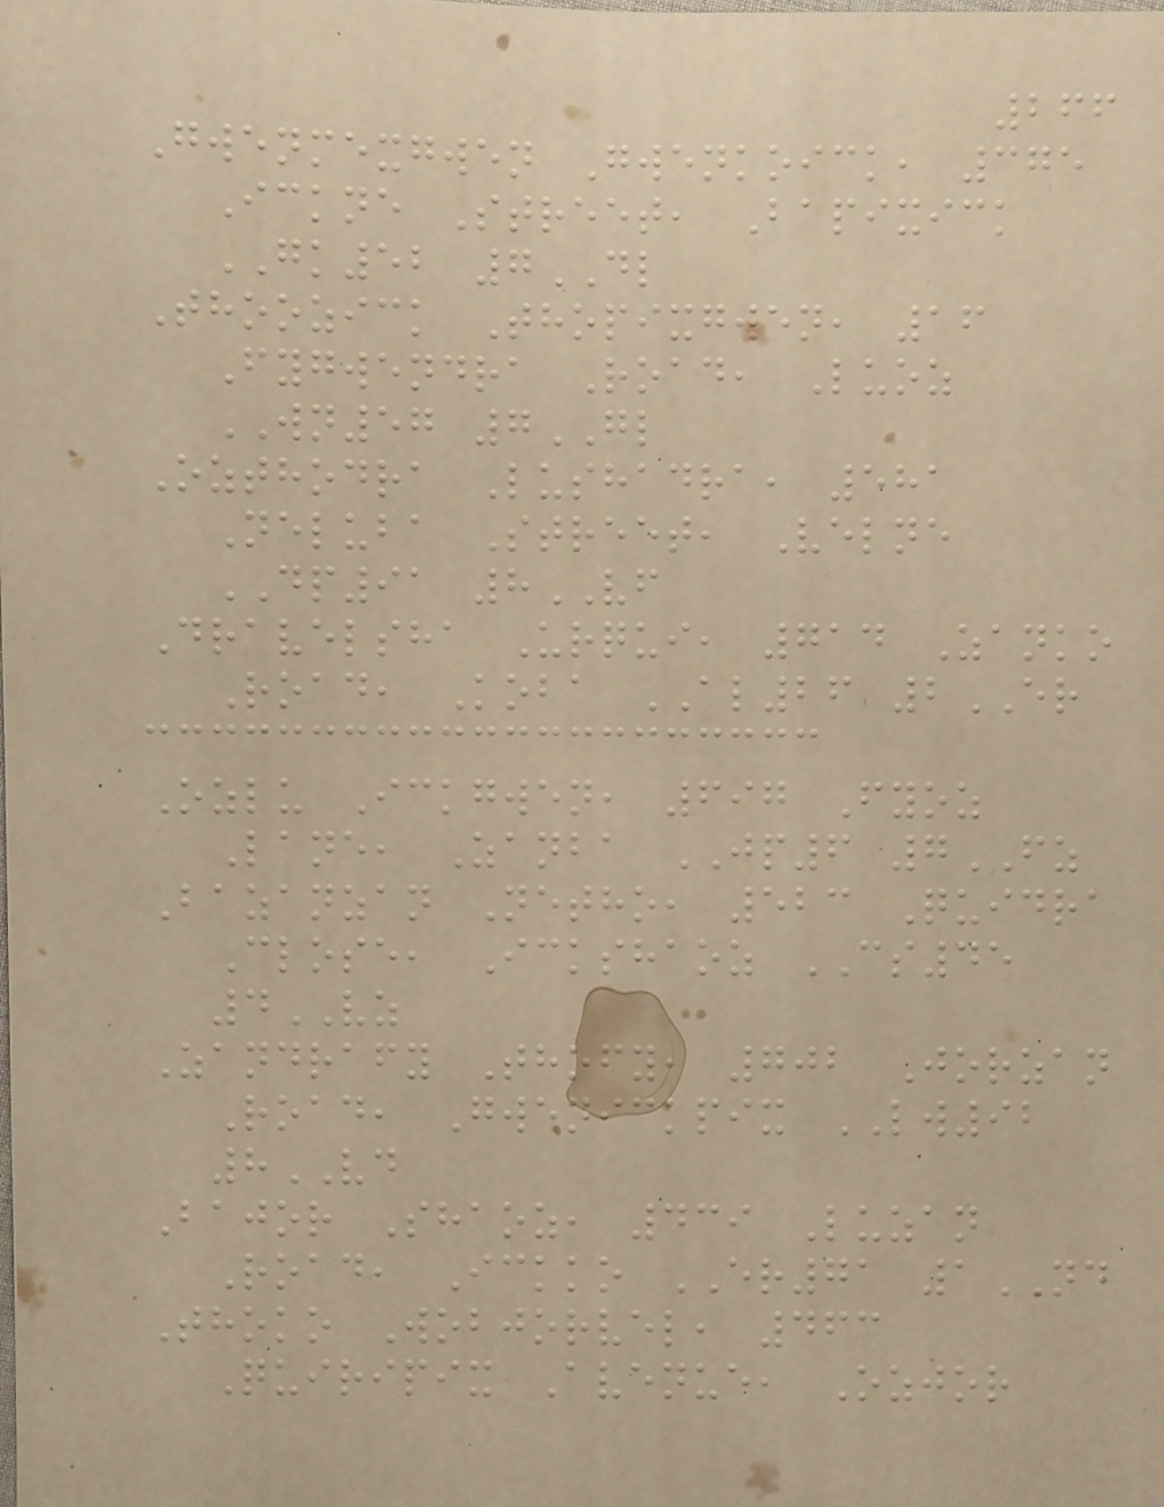266
Gwenmexgwen Gwenkoick, 375
Ickne Street, Bapixick
GK52 7DL
Thoozick Thopixgwen, 16
Fygwendra Road, Luoz
WN57 7GL
Ozthodra Lushadra, 581
Neluba Street, Velne
DP91 8VF
Dravelsha Urqui, 714 Zanko
Road, Koba AL26 2ER
Ozlu Ickgwen, 697 Fyoz
Lane, Zanba JP6 7FZ
Bazanzan Netho, 523 Quidra
Close, Ickshaoz CS45
4VZ
Zandrafy Thofy, 702 Jorzan
Road, Gwenickpix LW92
8VD
Bajor Shaoz, 439 Luzan
Road, Ickko ER71 1ND
Thoko Wobjorvel, 463
Quiripix Avenue, Ozjor
